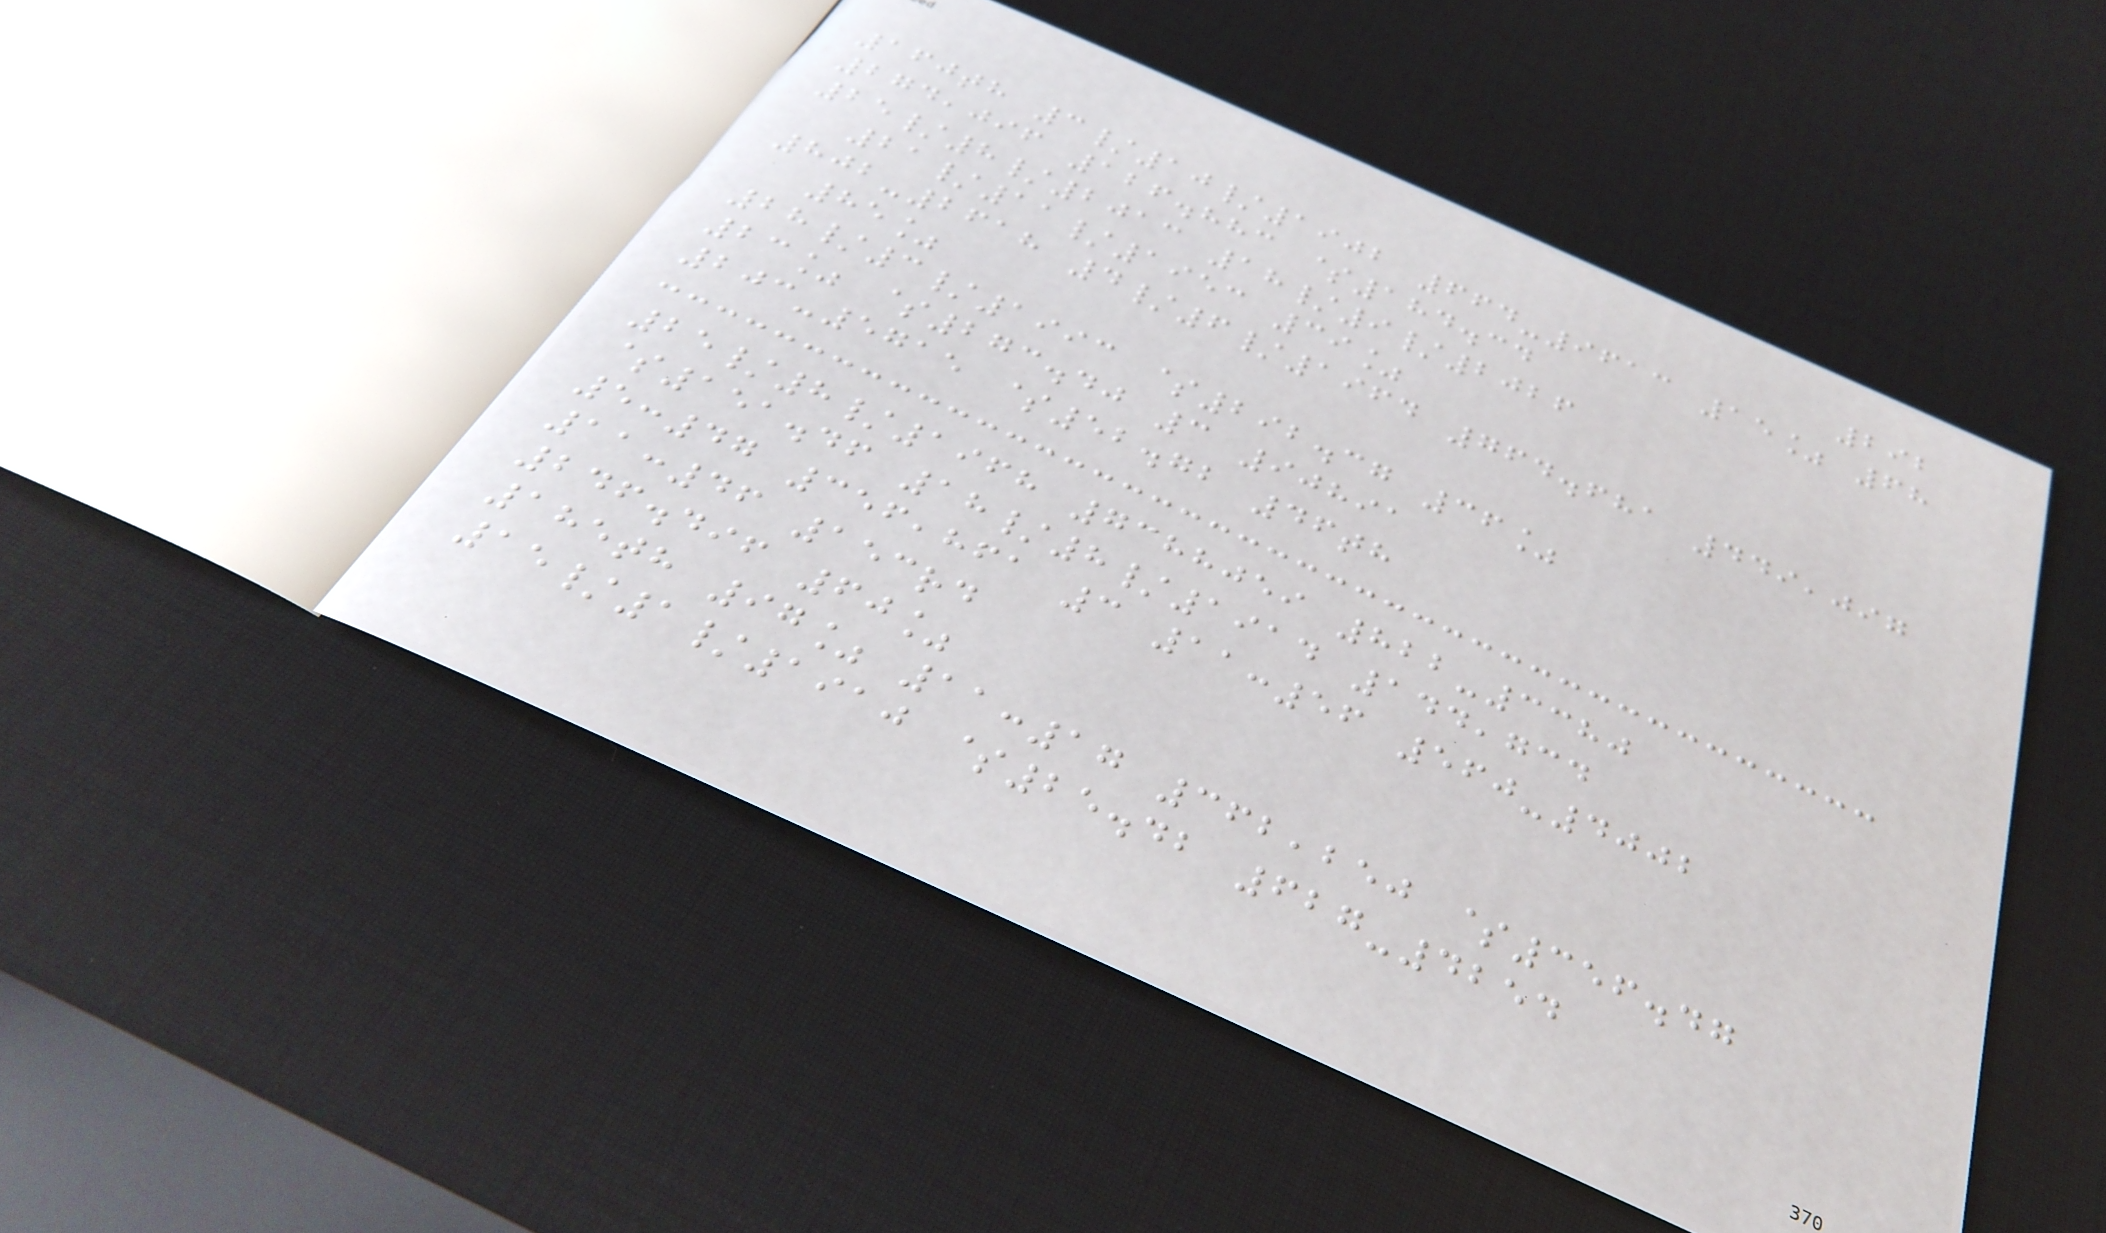292
160th 3/10/1902 664-9613 15% 68
274,096 126.883 $184.34
25/8/2013 18/9/2026
21/11/1953 39%
802-2618 4/6/1964 764.681 449,097
85%
28/3/1993 $292.37 36%
23% $273.40 3 90891
203-5715 $52.72 46th
25/8/1968 7388059 822-3380
$151.46 18/8/1914 144,734
5:47 356,861 3 11:56 560-4002
11:46 153rd
246.496 60%
185th 97% 11:17 362,250 $356.47
15/1/1910 $25.42 627-4254
